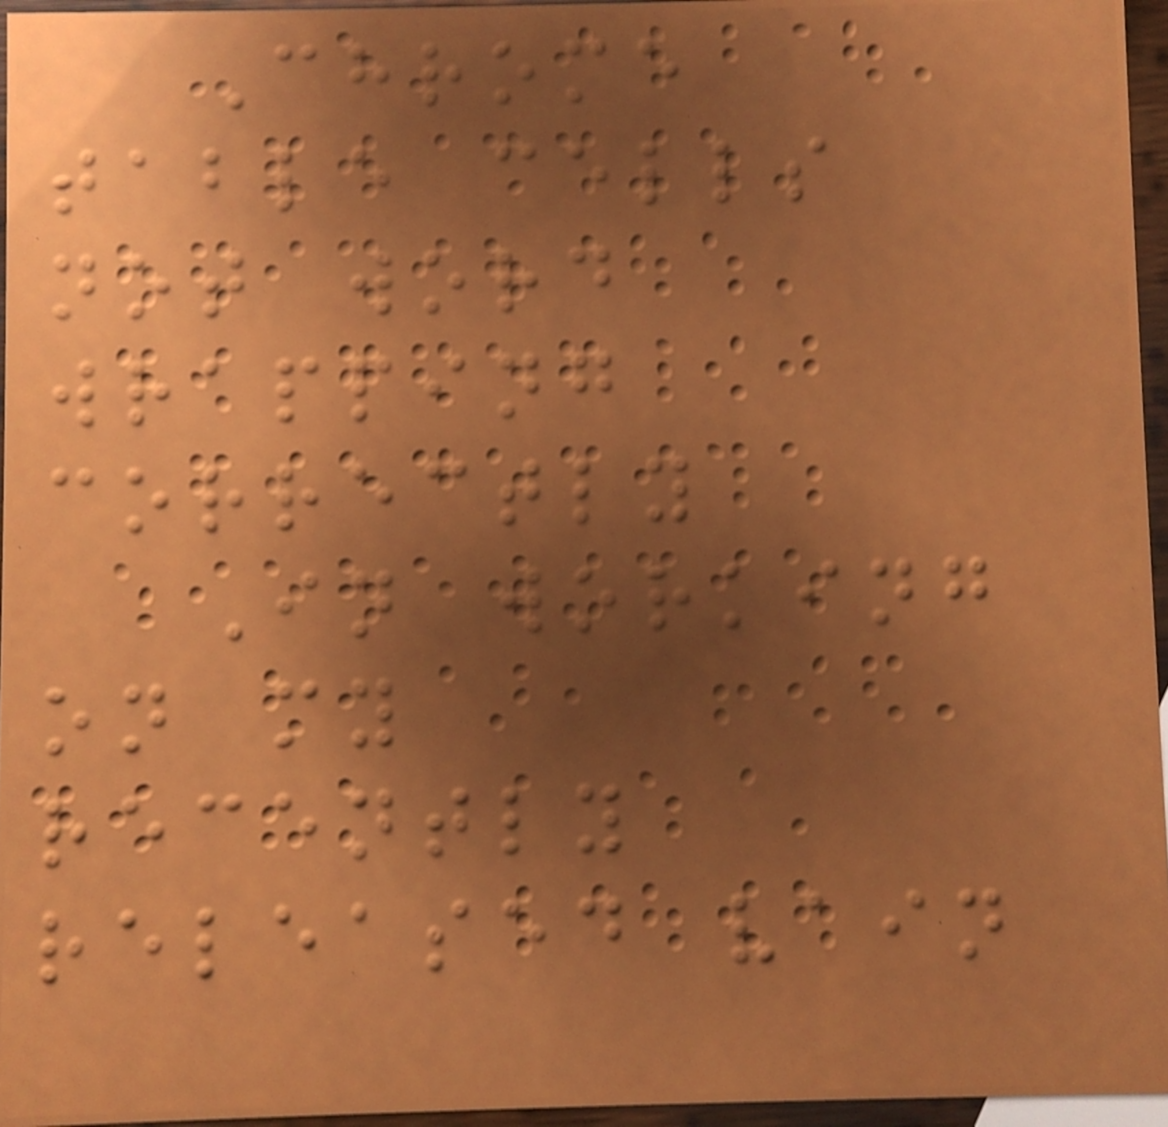Chrome
table cells
not word
wrapping
correctly
In working
on my
recently
released vain
